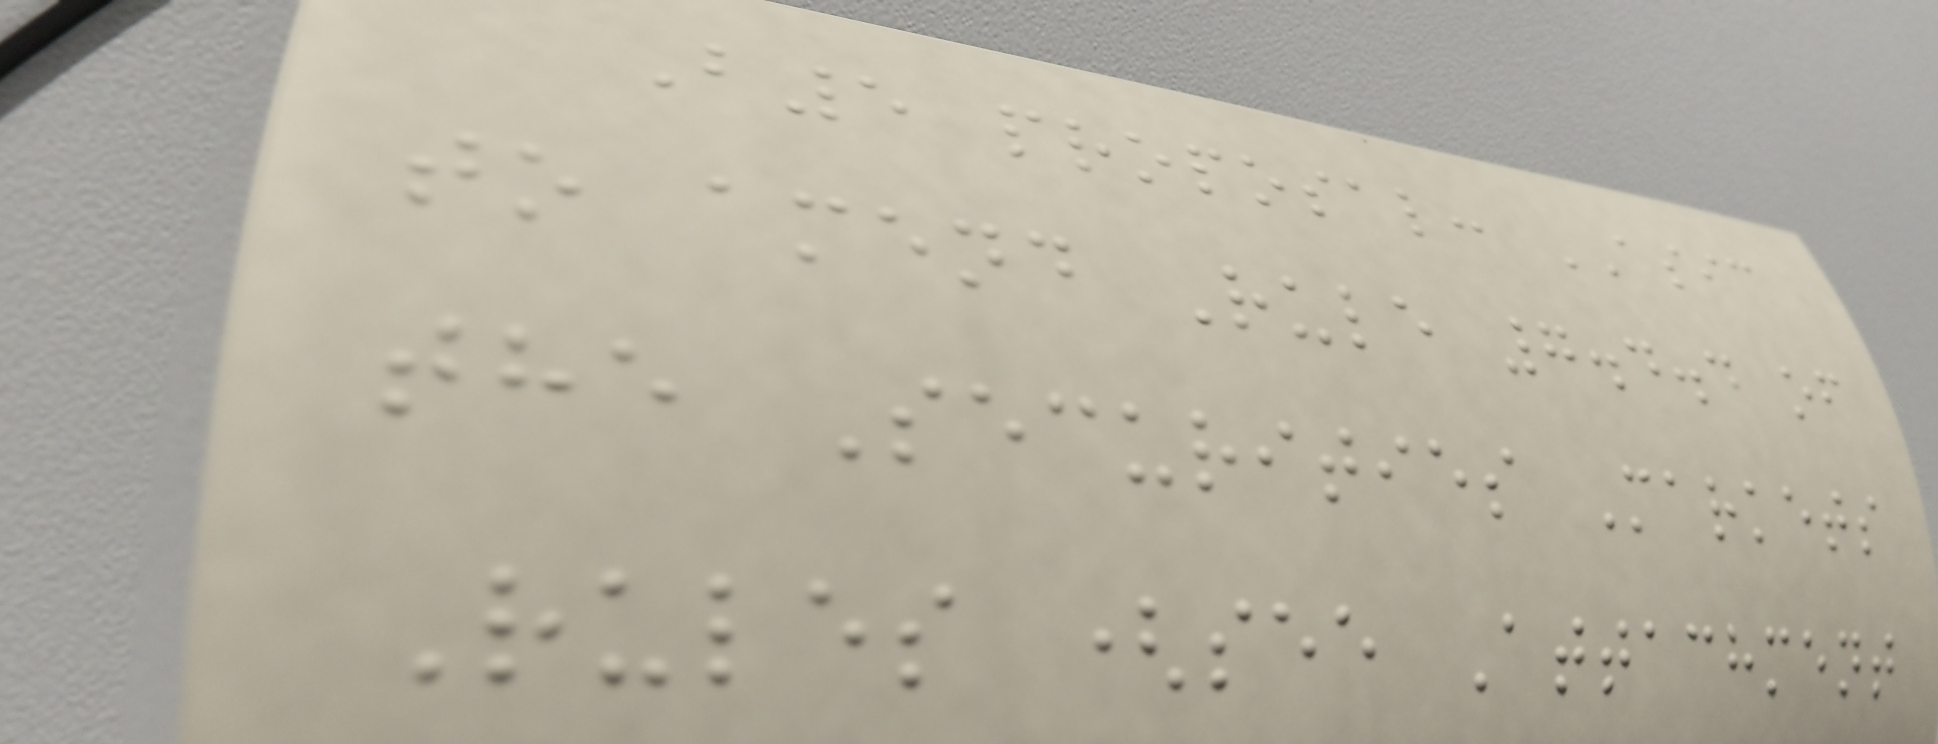B5 proposal: ASIC
to amend Rule 7.4.4 of
the Securities Markets
Rules (see Attachment
